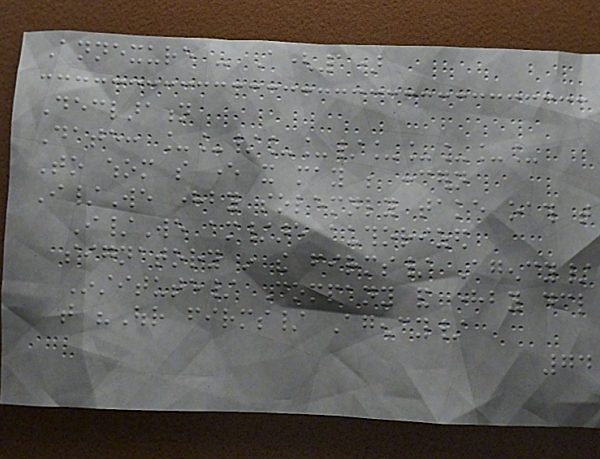Annexure - A(1)
Declaration
Date: __/__/_____
To whom so ever it may be concern
I/We hereby solemnly take oath that
I/We am/are authorized
signatory in the firms/ Agency/
Institute/ Company and hereby declare
that "Our firms/ Agency/
74
